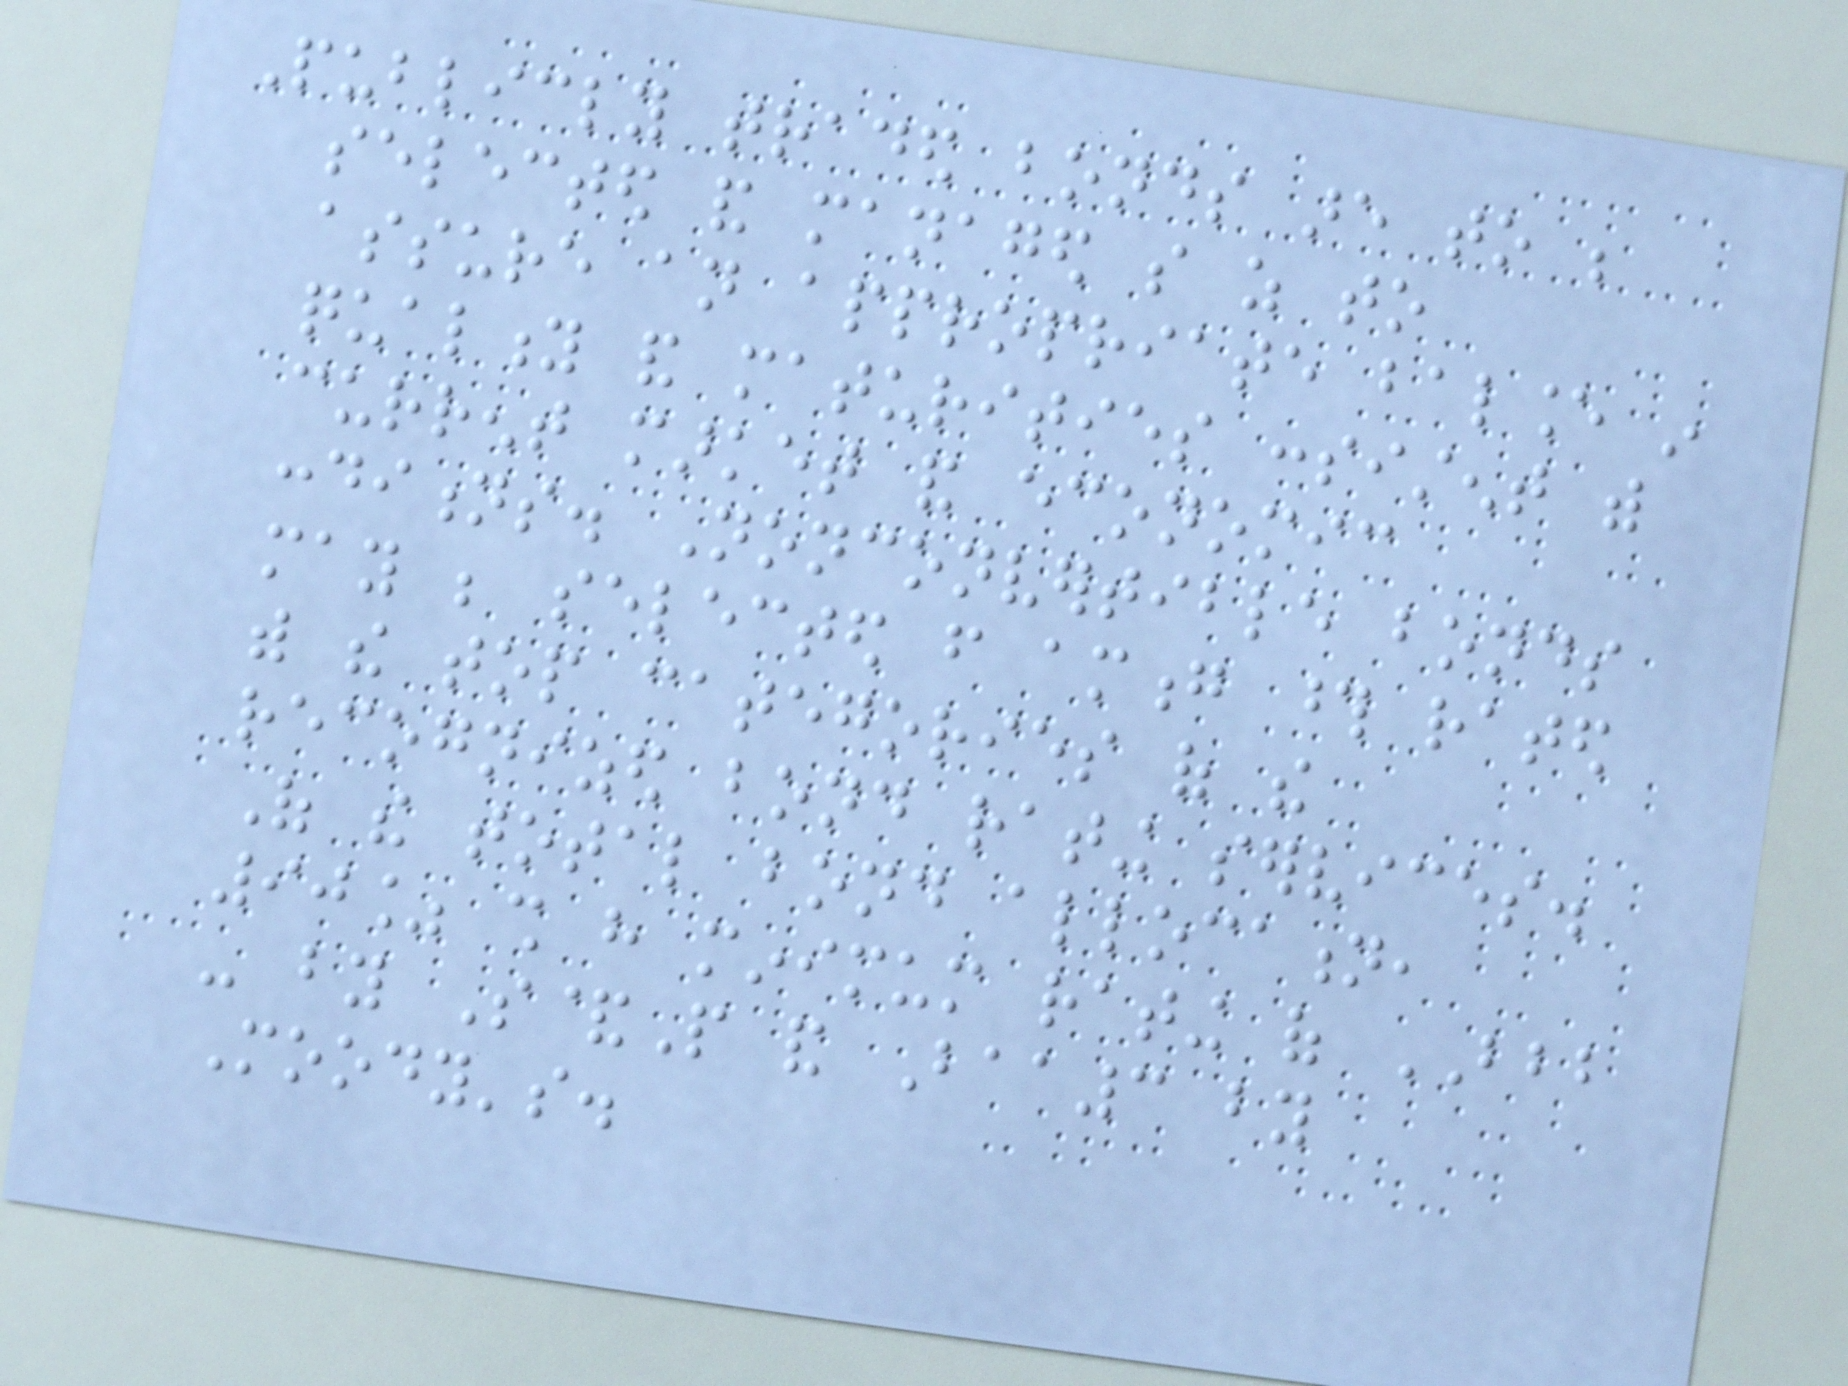Publicly traded bonds are to be
selected and managed so as to
assure an appropriate balance in
quality and maturities consistent with
current market and economic
conditions. Nonconvertible bonds
may be selected from among those rated
with the top categories of the
recognized bond rating services.
Of the total bond allocation,
90% shall have minimum rating of BBB
- by S&P and Baa3 by
Moody's.
